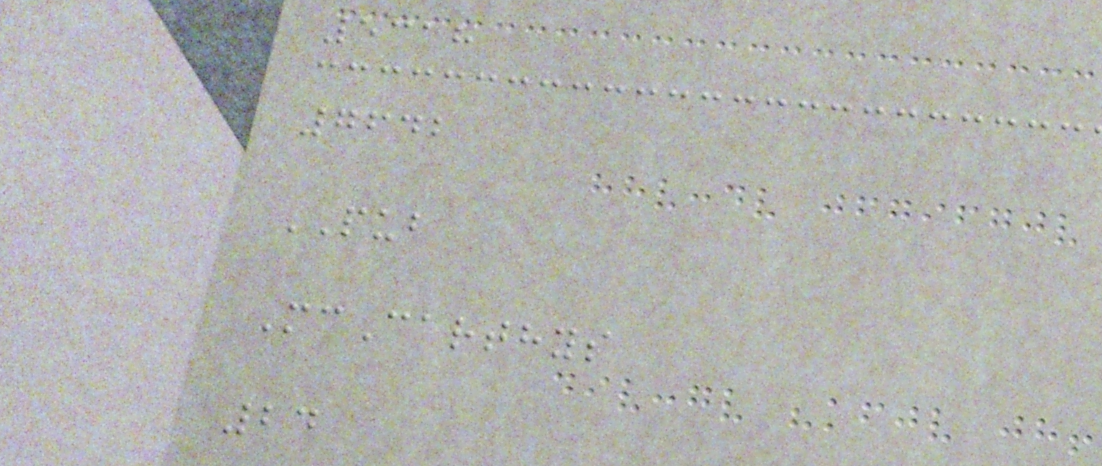5318
7642
PUB
McCarthys
24
